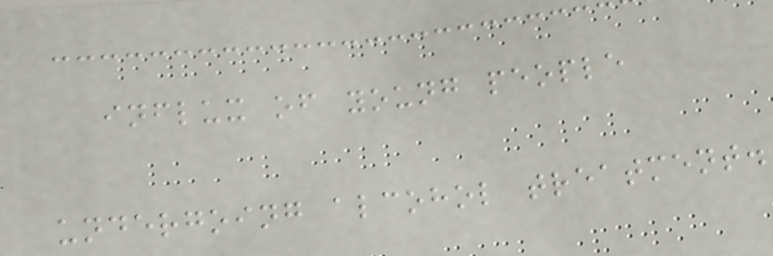influx of young people
undergoing alcohol treatment.
